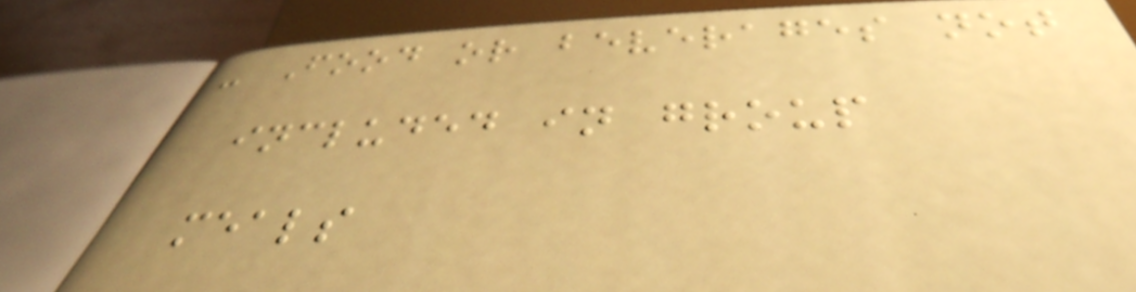- Food or beverages not
included in group
meals
